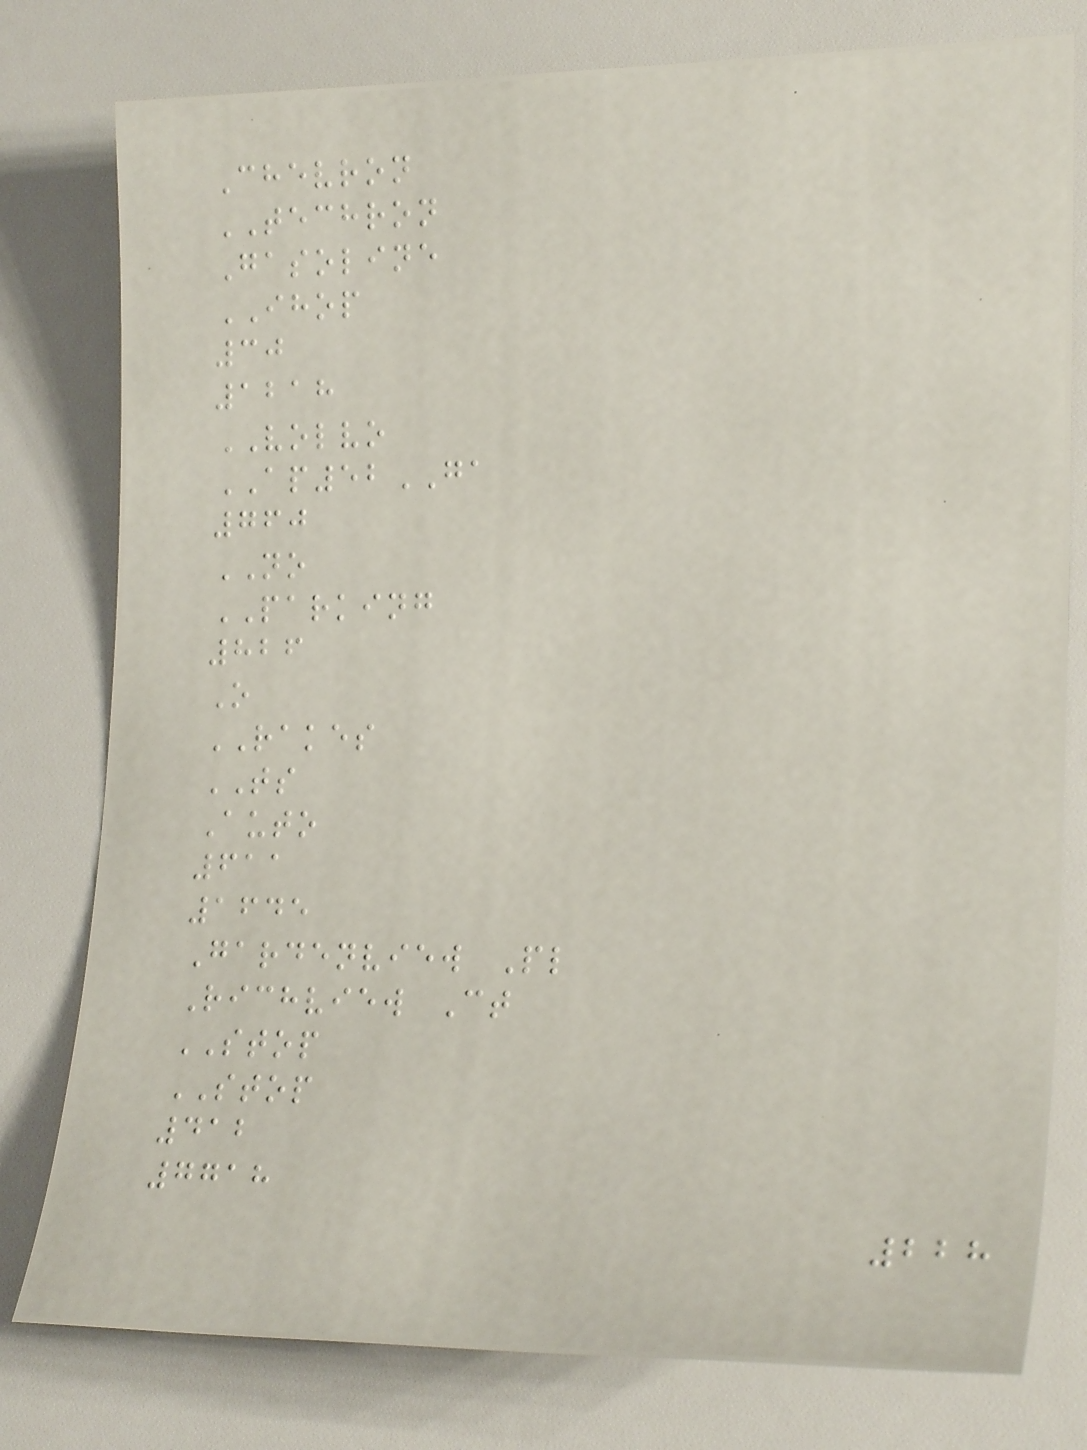Chevron
TECHRON
Gasoline
IHOP
30
1218
VOLVO
AP52GA
760
NO
PARKING
826
O
RAKES
TS
Auto
611
1645
Gardenview Pl
Richview Ct
STOP
STOP
412
7718
228
